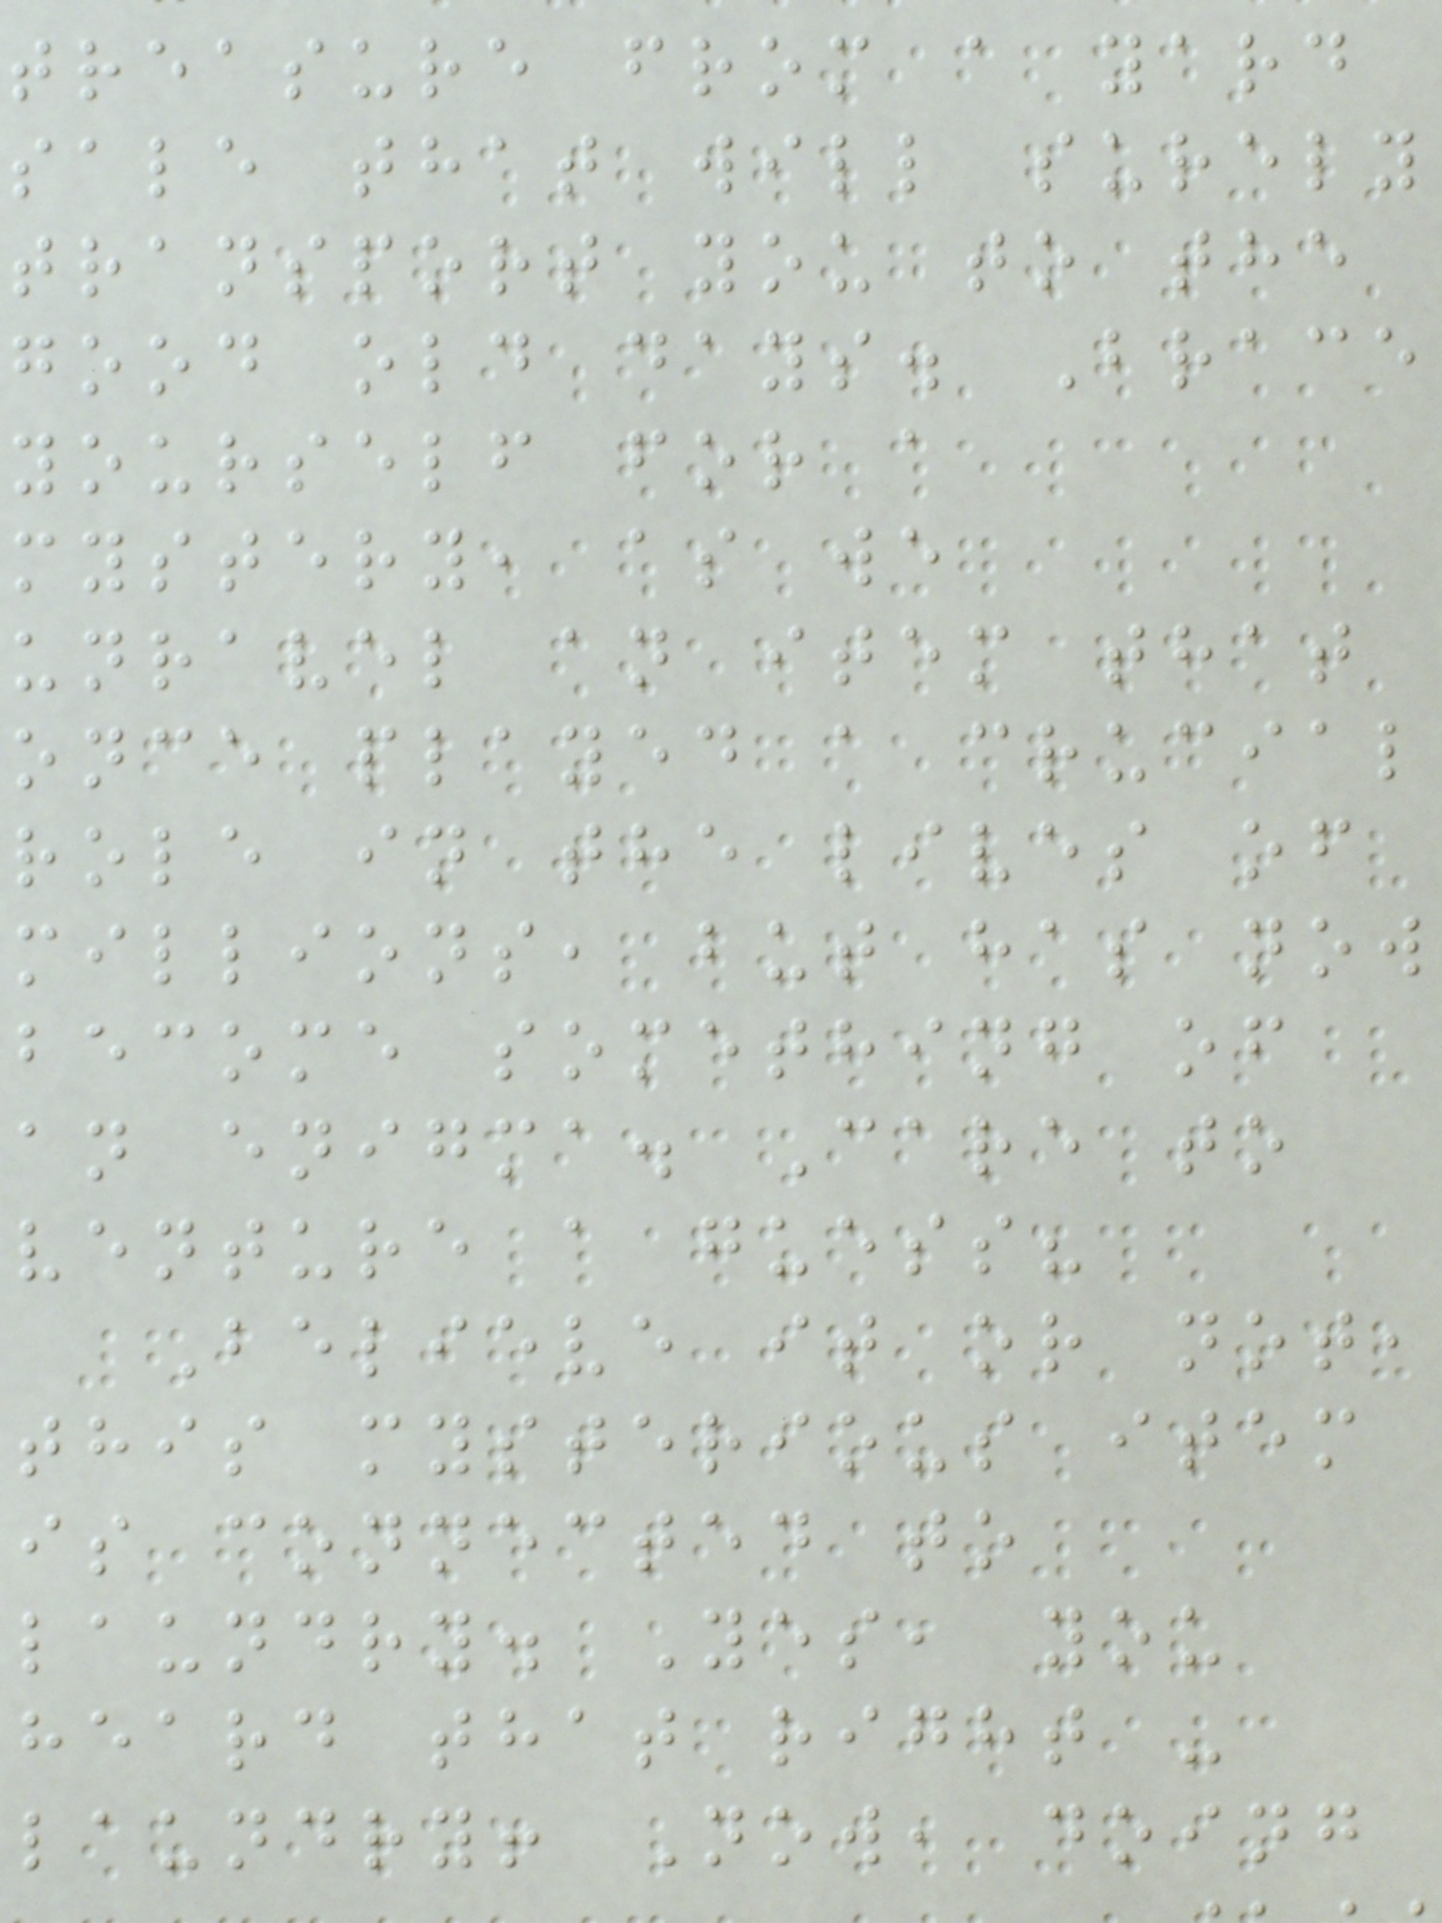treasure from a yard
sale that will surely
transport you to the
good old days. Brace
yourself for a
mystery, as we
unravel an item that
once played a crucial
role in the lives of
millions, but has now
become something of
an enigma. Care to
venture a guess?
Believe it or not,
this mysterious item
is connected to
laundry. Yes, you
heard that right -
laundry! Now, doing
